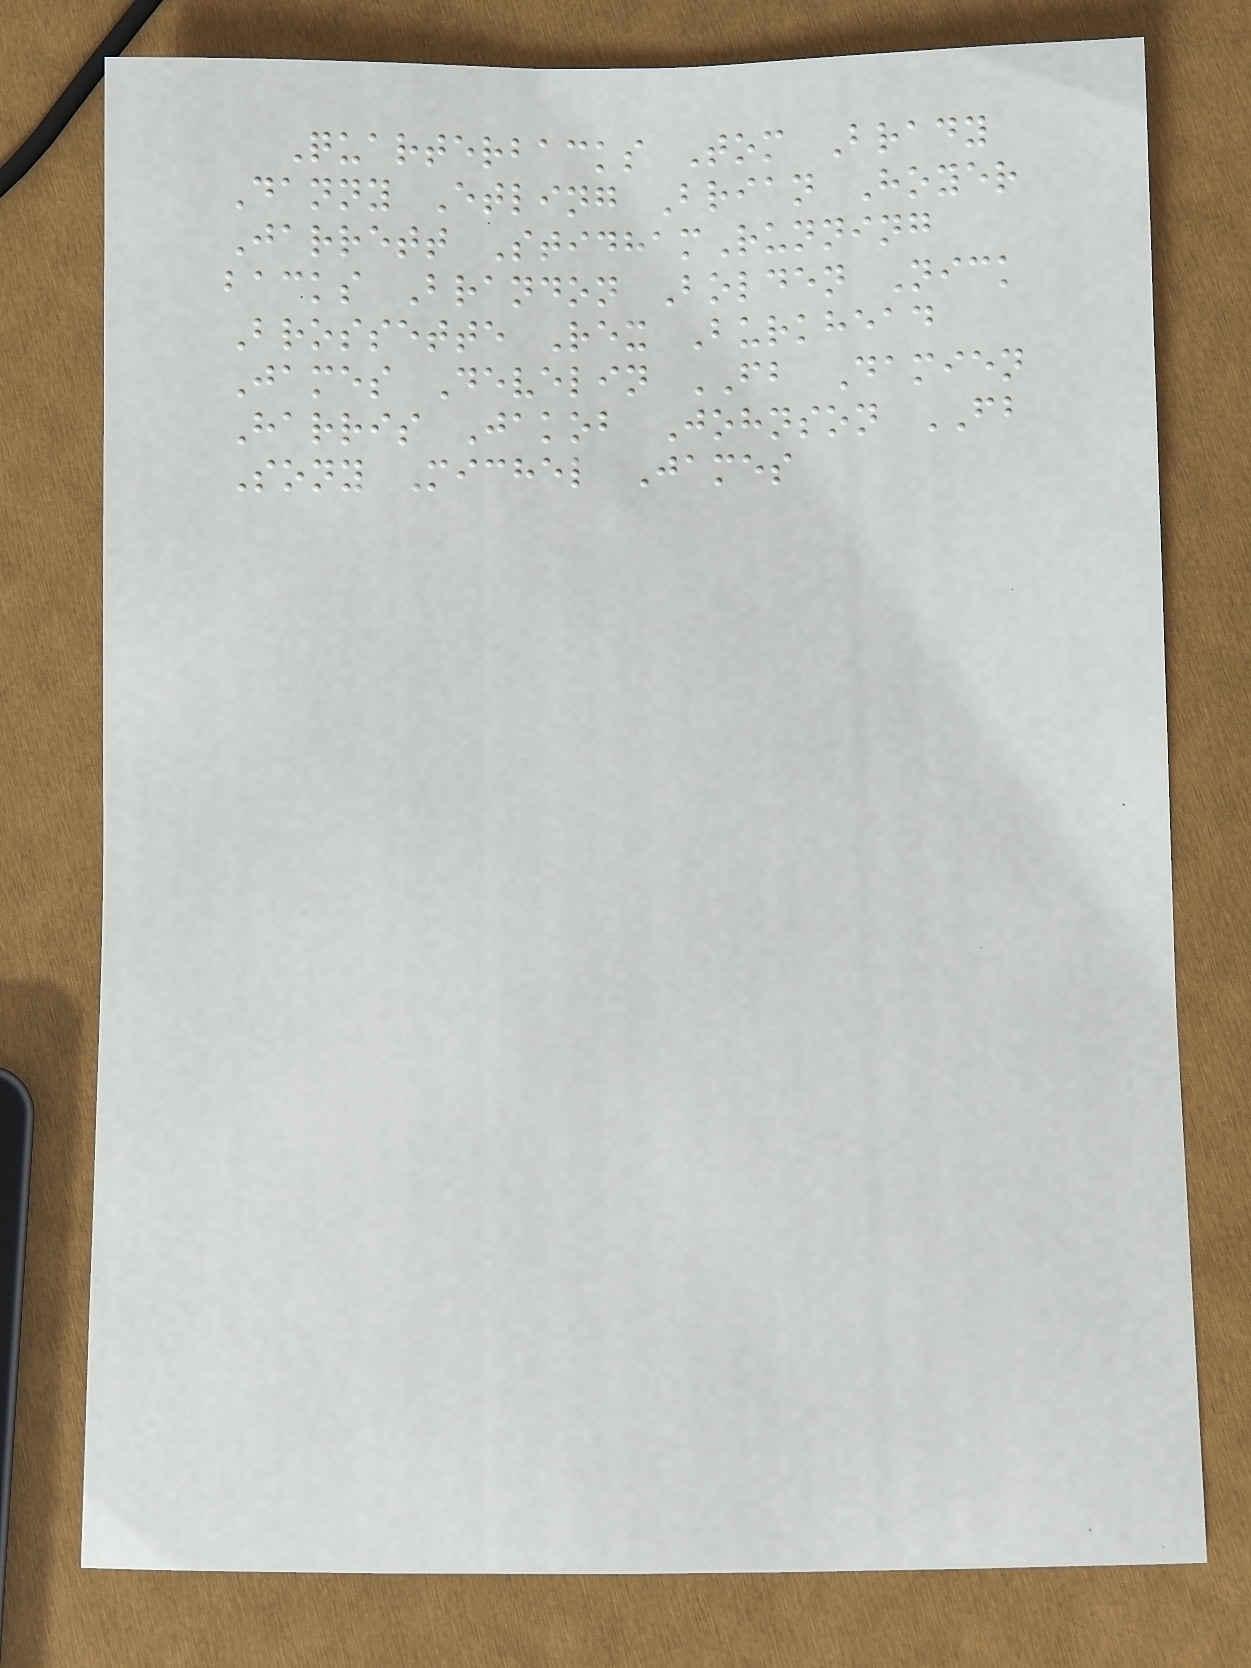Quarterbacks Tom Brady
Danny Etling Brian Hoyer
Jarrett StidhamRunning
backs Brandon Bolden Nick
Brossette Rex Burkhead
James Develin FB Damien
Harris Jakob Johnson FB
Sony Michel James
